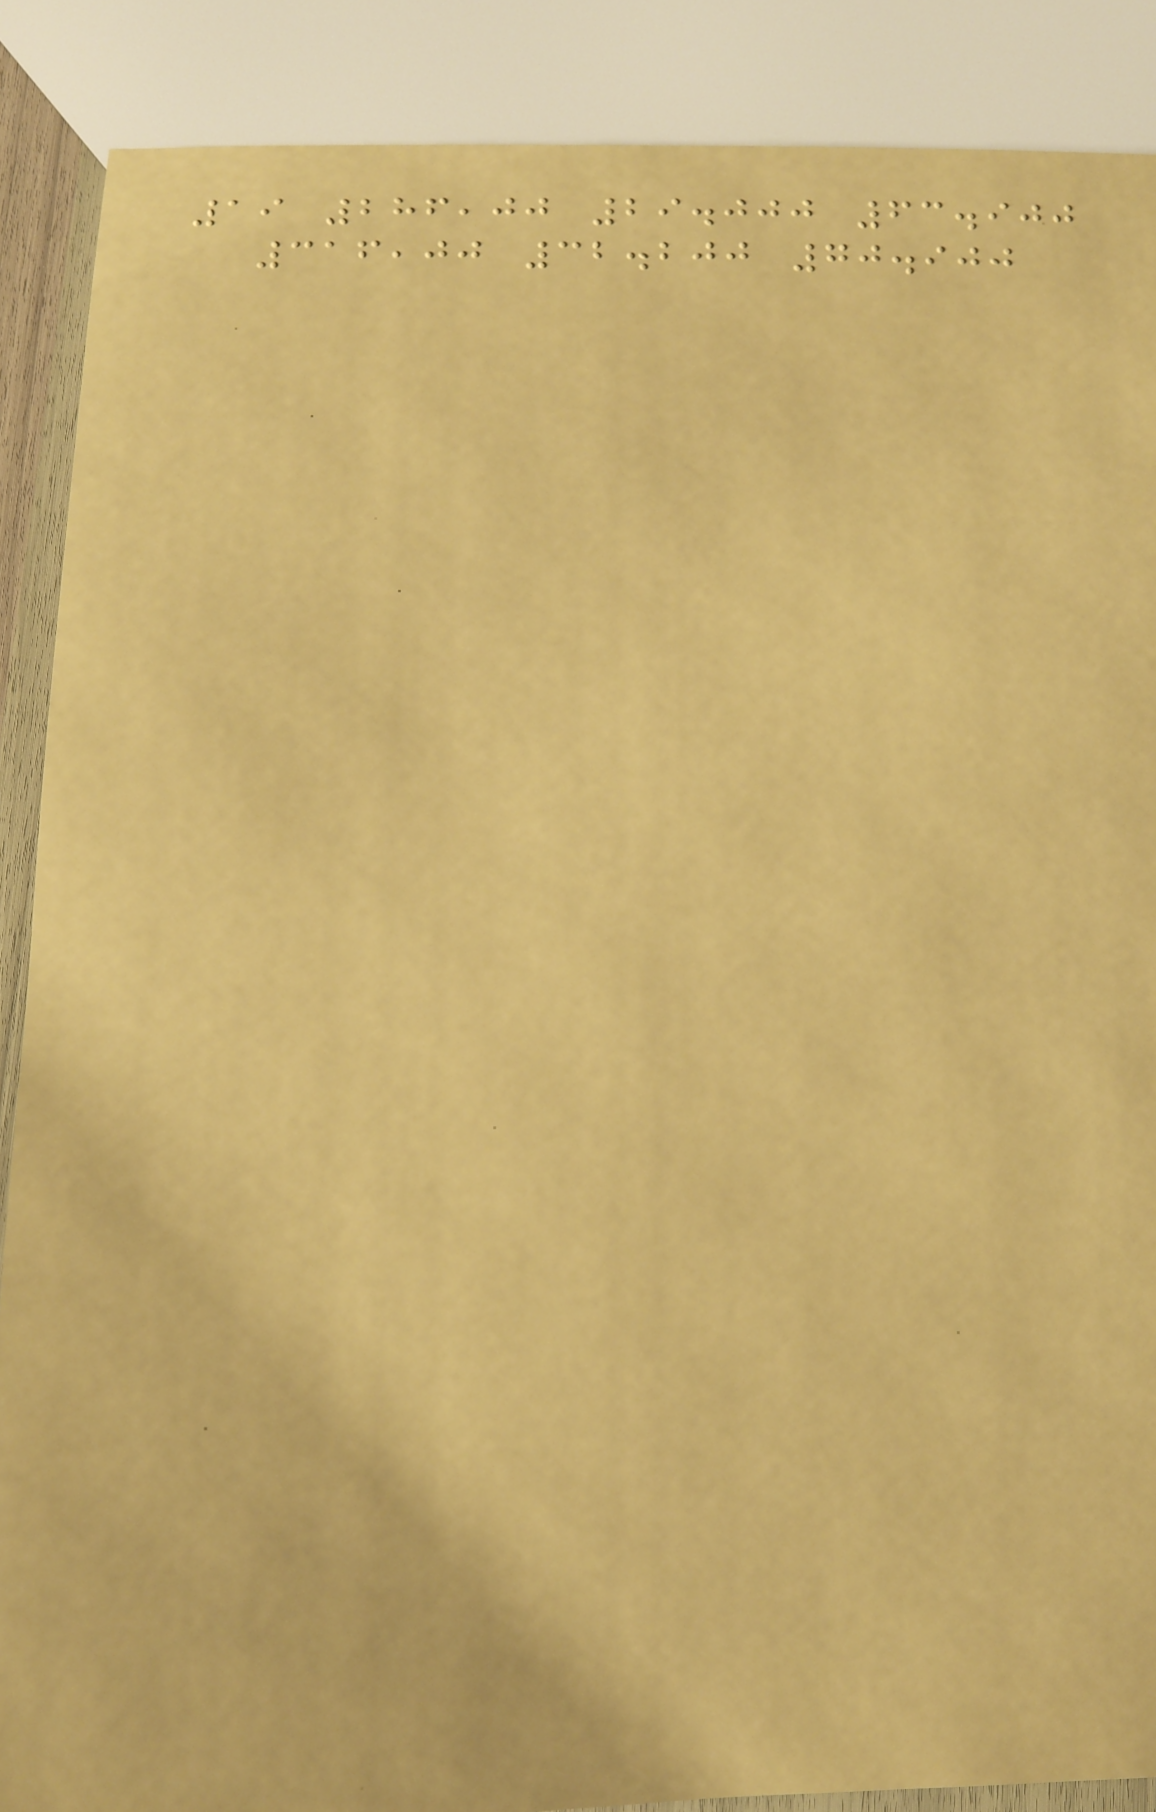19 286,00 29.000 63.900
316,00 32.200 70.900
